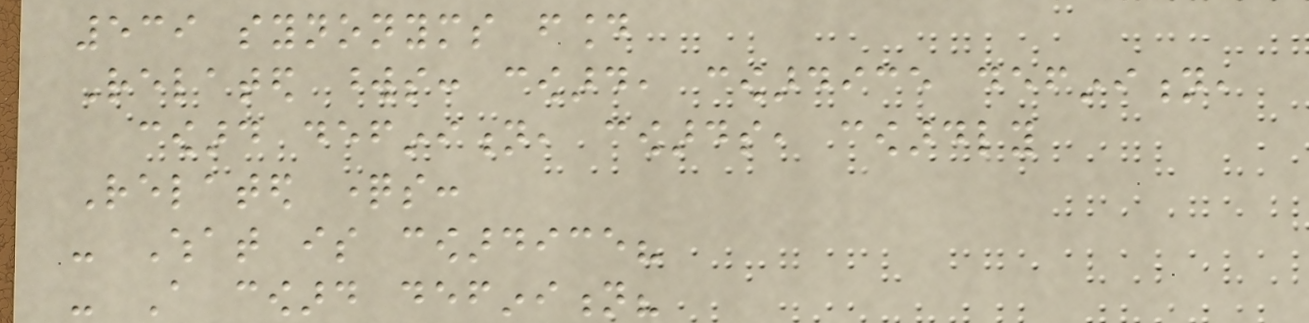539 synonyms found
Related words: coward, cowardice definition,
coward definition, cowards, cowardly
Related questions:
- What is cowardice?
- A coward definition?
